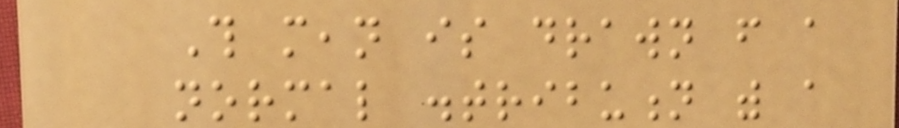This mean is drawn from a
normal distribution with a
